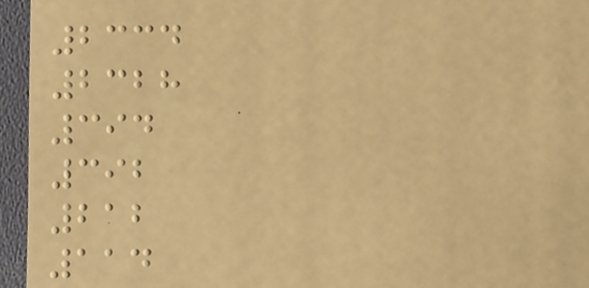2334
2328
394
392
212
114
